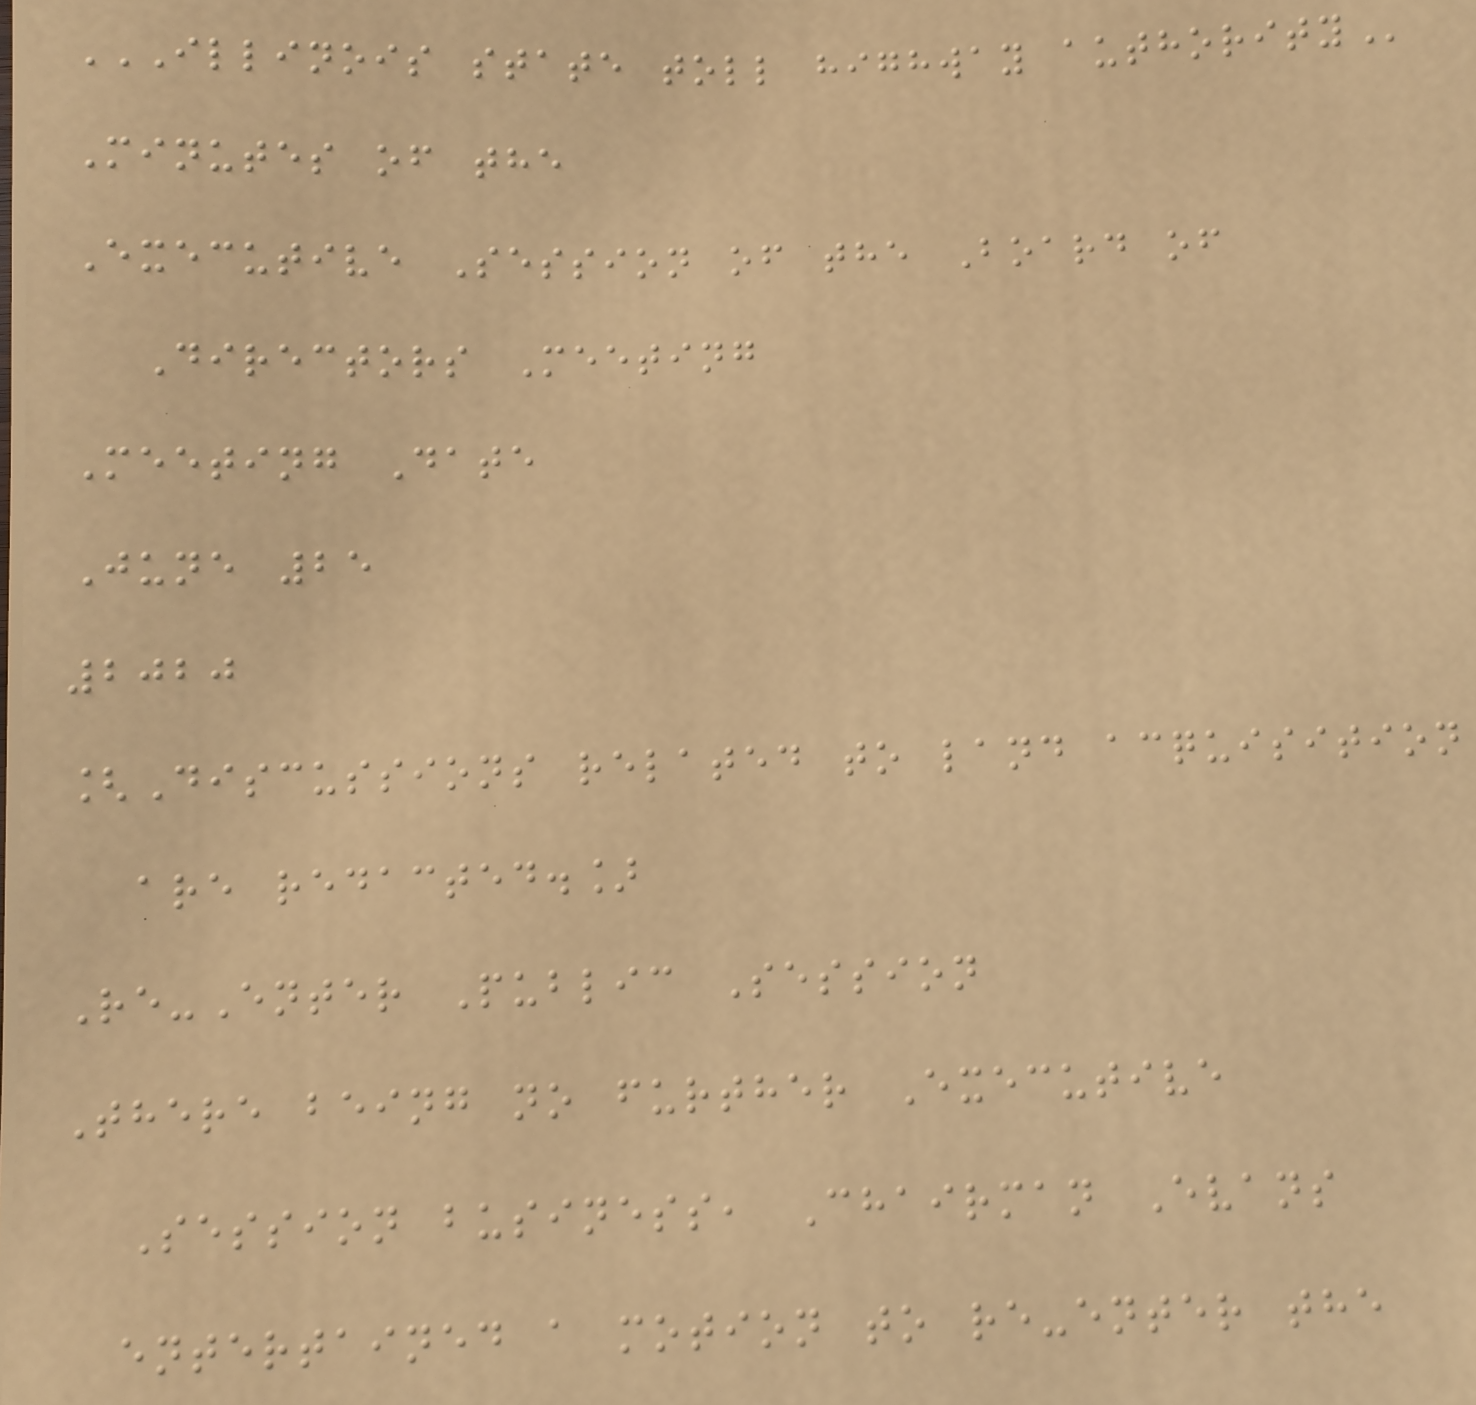ILLINOIS STATE TOLL HIGHWAY AUTHORITY
Minutes of the
Executive Session of the Board of
Directors Meeting
Meeting Date
June 25
2020
[Discussions related to land acquisition
are redacted.]
Re-Enter Public Session
There being no further Executive
Session business, Chairman Evans
entertained a motion to re-enter the
